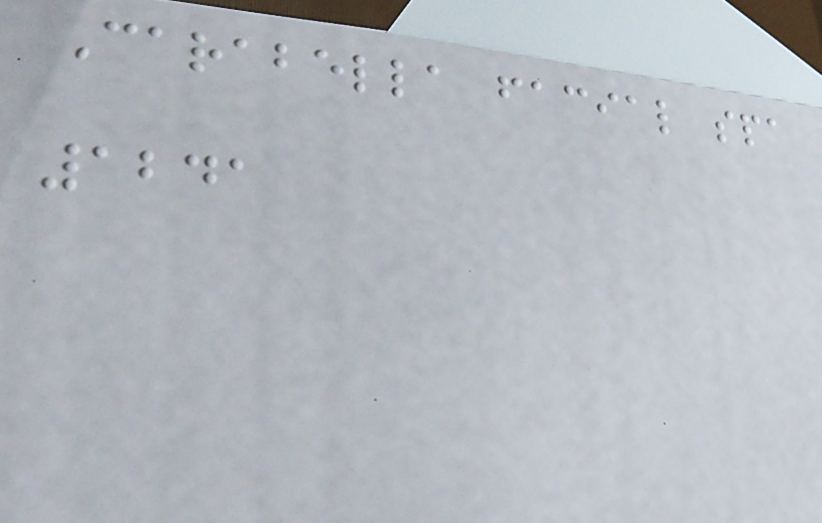Carabella facial spa
1241
